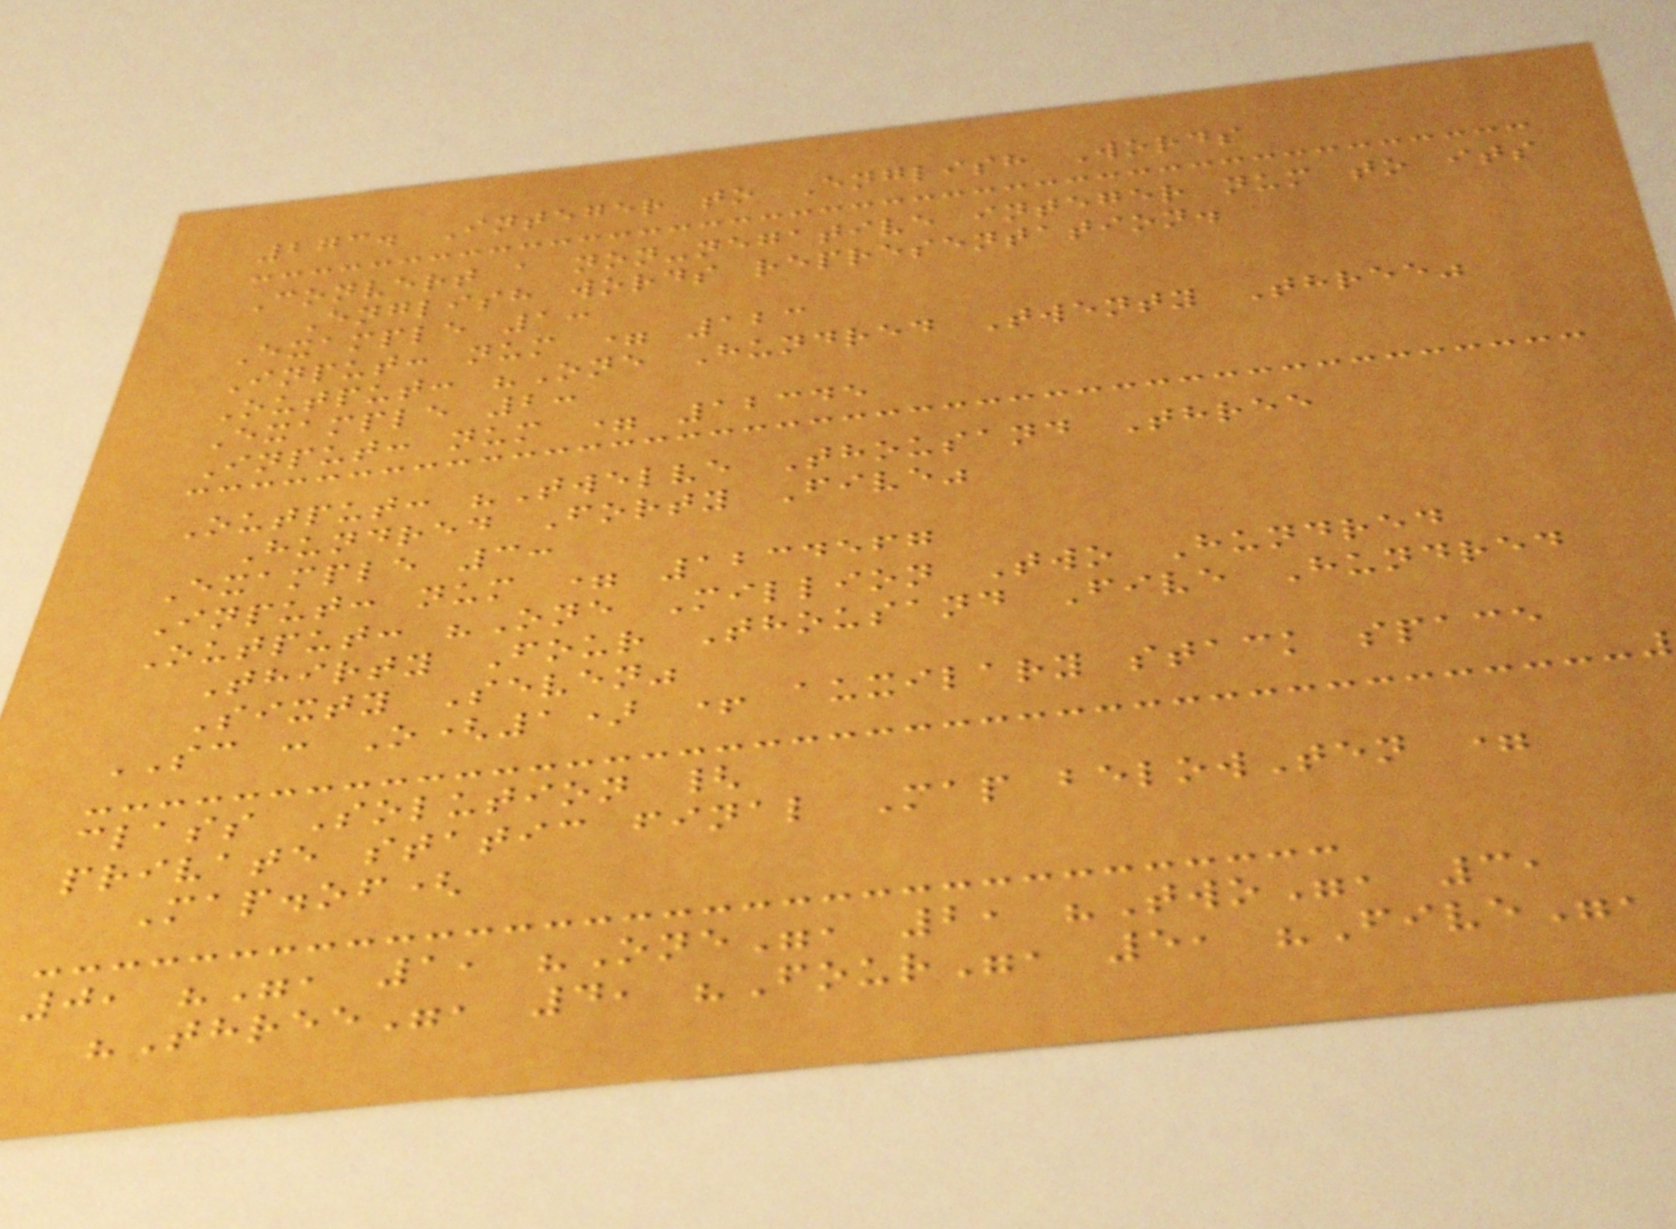273. Integer to English Words
Convert a non-negative integer num to its
English words representation.
Example 1:
Input: num = 123
Output: "One Hundred Twenty Three"
Example 2:
Input: num = 12345
Output: "Twelve Thousand Three
Hundred Forty Five"
Example 3:
Input: num = 1234567
Output: "One Million Two Hundred
Thirty Four Thousand Five Hundred
Sixty Seven"
SC : O(1) + auxilary stack space
class Solution {
private static final Map belowTen =
Map.of(
0, "", 1, "One", 2, "Two", 3,
"Three", 4, "Four", 5, "Five",
